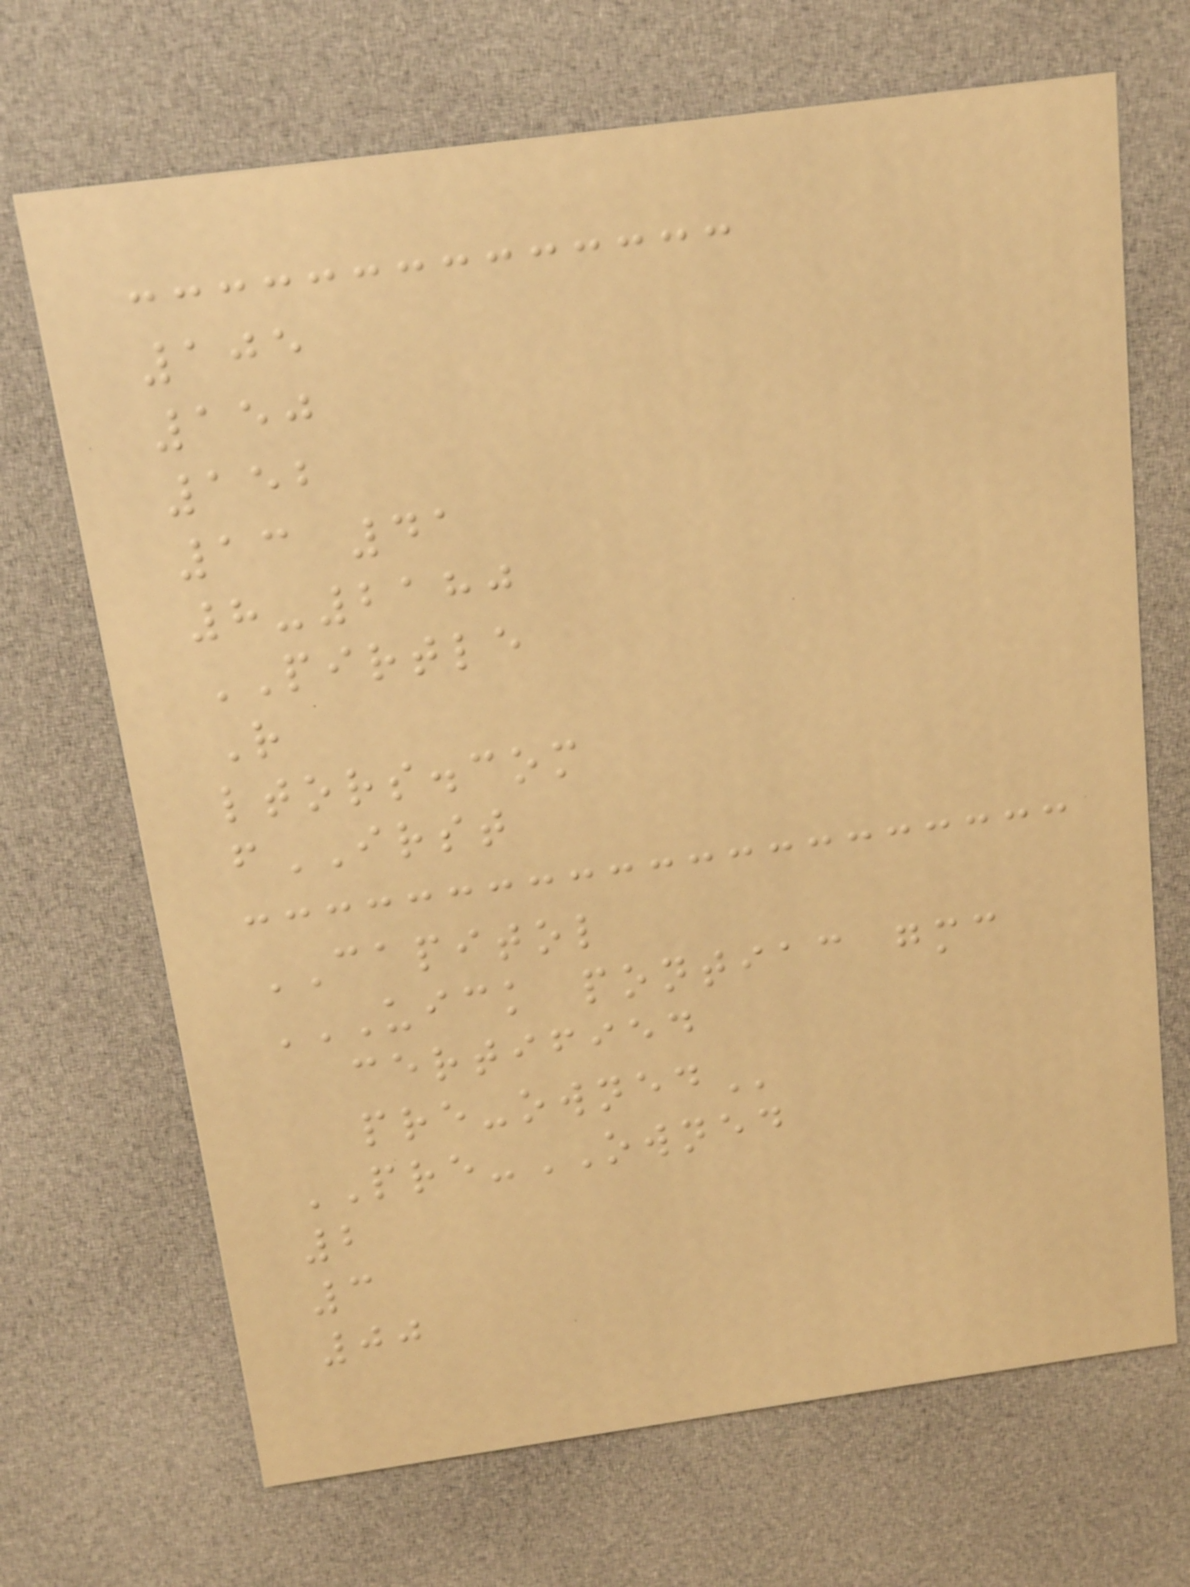105
150
152
13 41
8-2180
PIRTLE
R
ltors.com
fIRST
CAPITOL
UICK PONTIAC GMC
CERTIFIED
PRE-OWNED
PRE-OWNED
2
3
00
